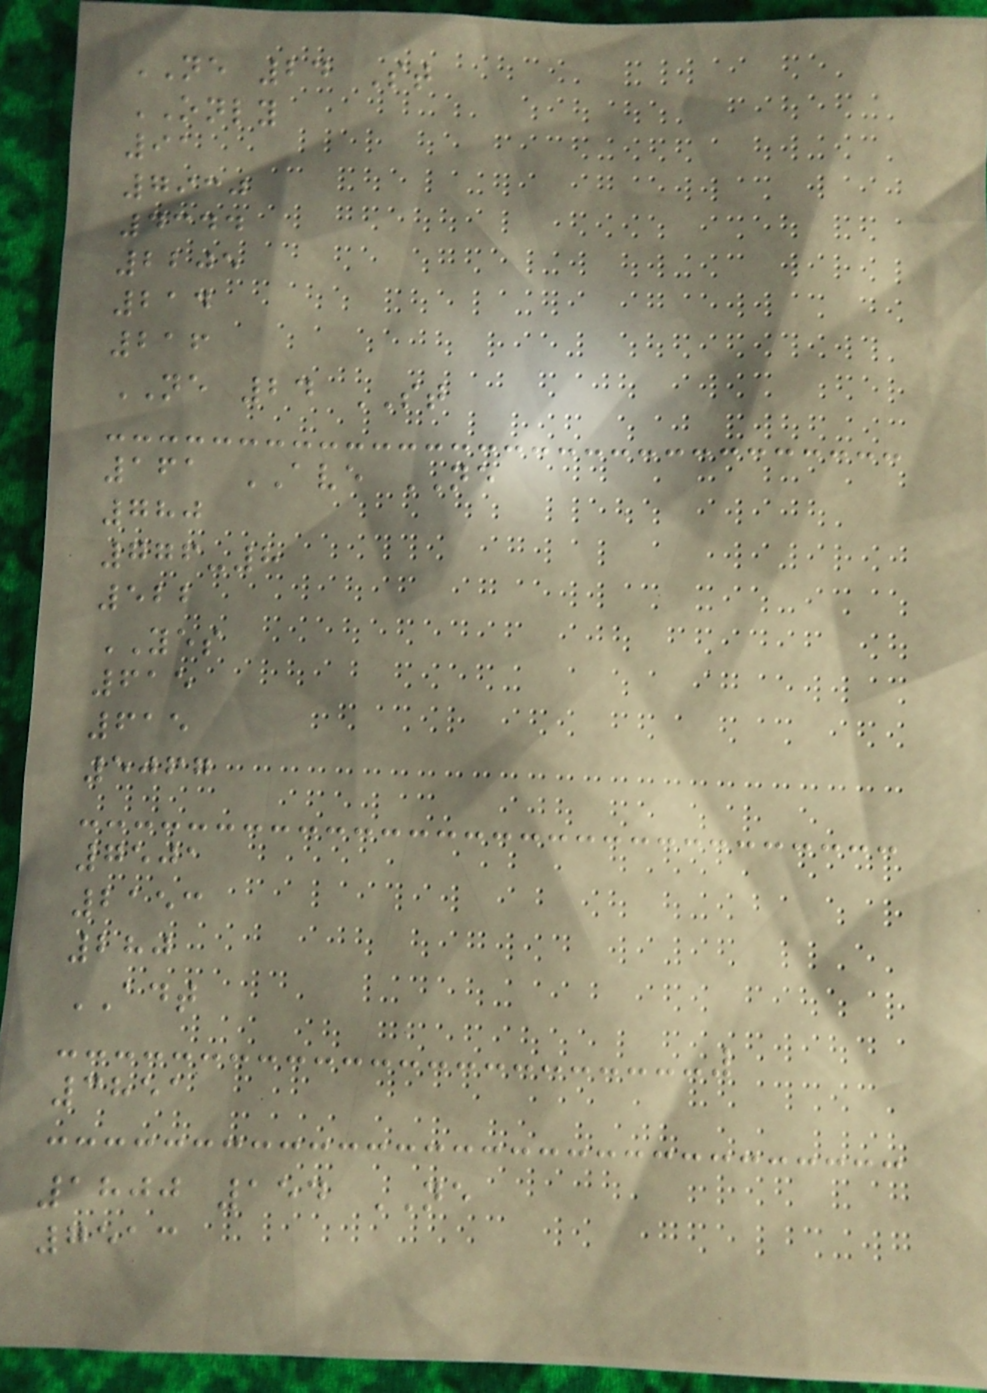NE 24 St
ONLY
91
7930
4344
2205
214
216
NE 24 ST
161 AVE NE
780
776-8
522
YES
615
615
5067
7501
2153
280
ADT
3851
1800 154 NE
7513
